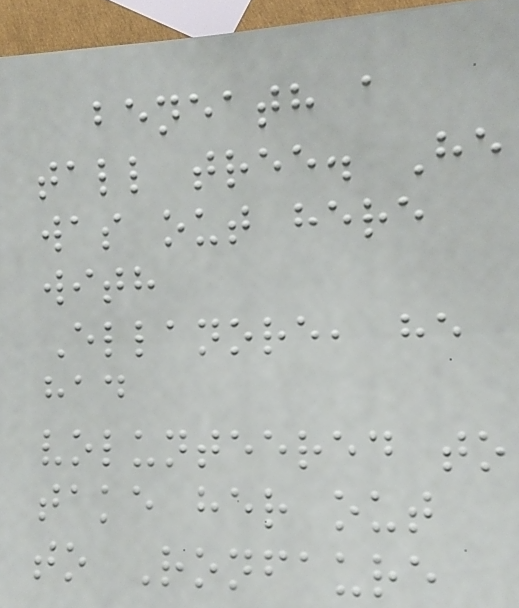beneath a
tall tree. He
was out here
with
Ellanore, he
had
volunteered to
take her out
to Ronfaure
